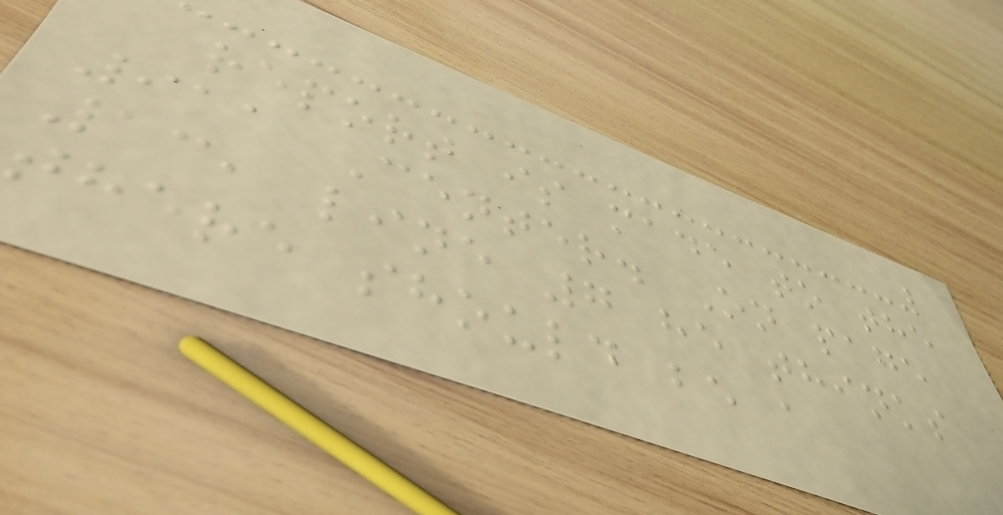report is made to the
911 Center. On page
13, line 7 he thinks
there should be a
